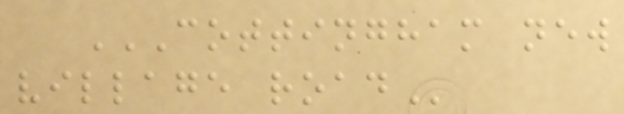COTTINGHAM NEW
VILLAGE ROAD
